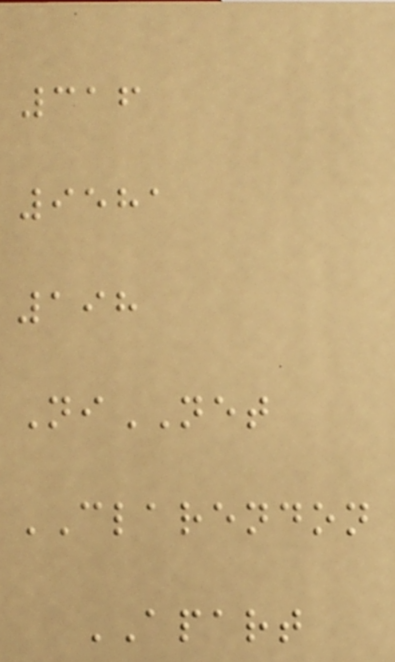316
9581
198
NiNET
CLARENDON
APART
